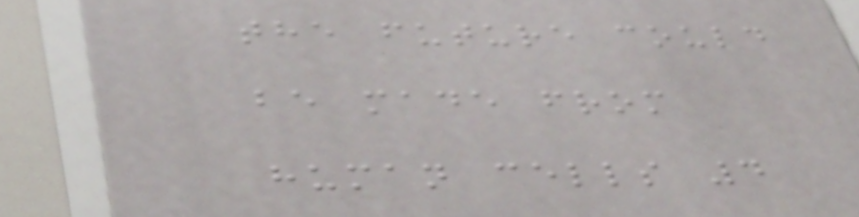the future could
be made from
human cells 4
